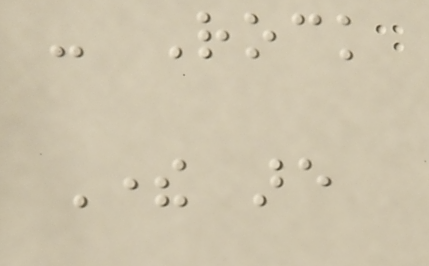- Rock
There are
